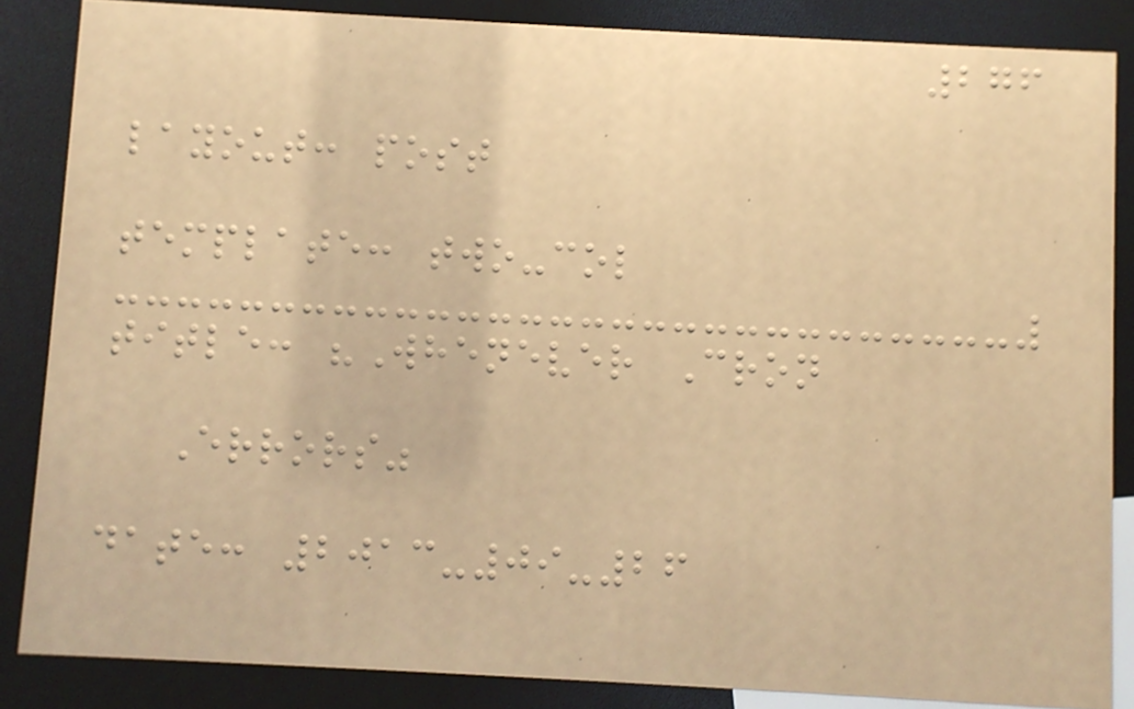276
layout: post
template: two-col
title: "Whenever Cron
Errors"
date: 2013-09-26
